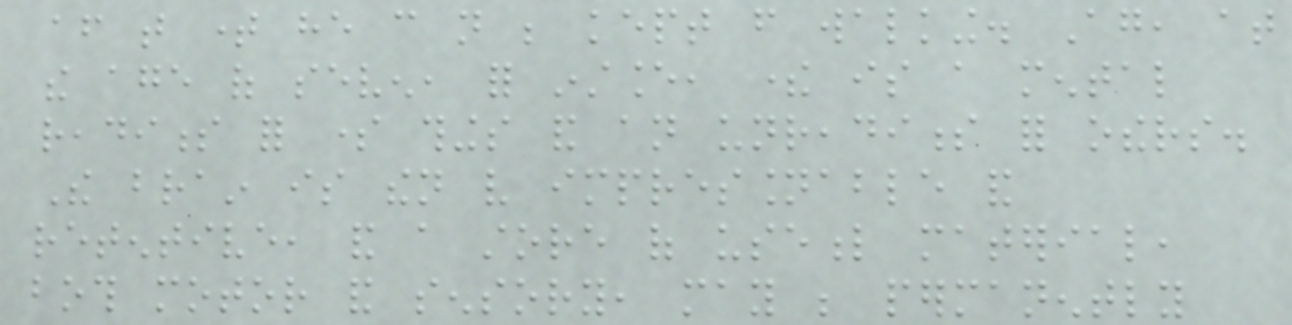after that time he can not be kept from walking. Again, at
the age of seven, for instance, there is a mental
readiness for some things and an unreadiness for others.
The brain is then very impressionable and
retentive, and a store of useful material,
both motor and sensory, may be permanently
